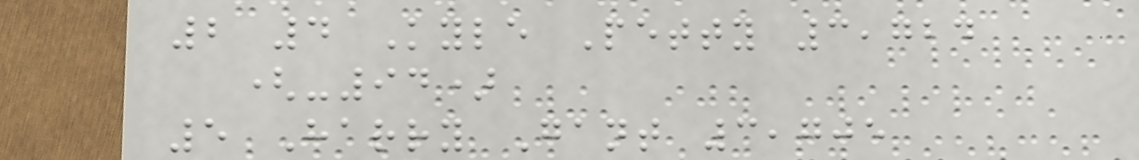2 4 Kyle Petty 3,724
(-94)
5 Harry Gant 3,705
